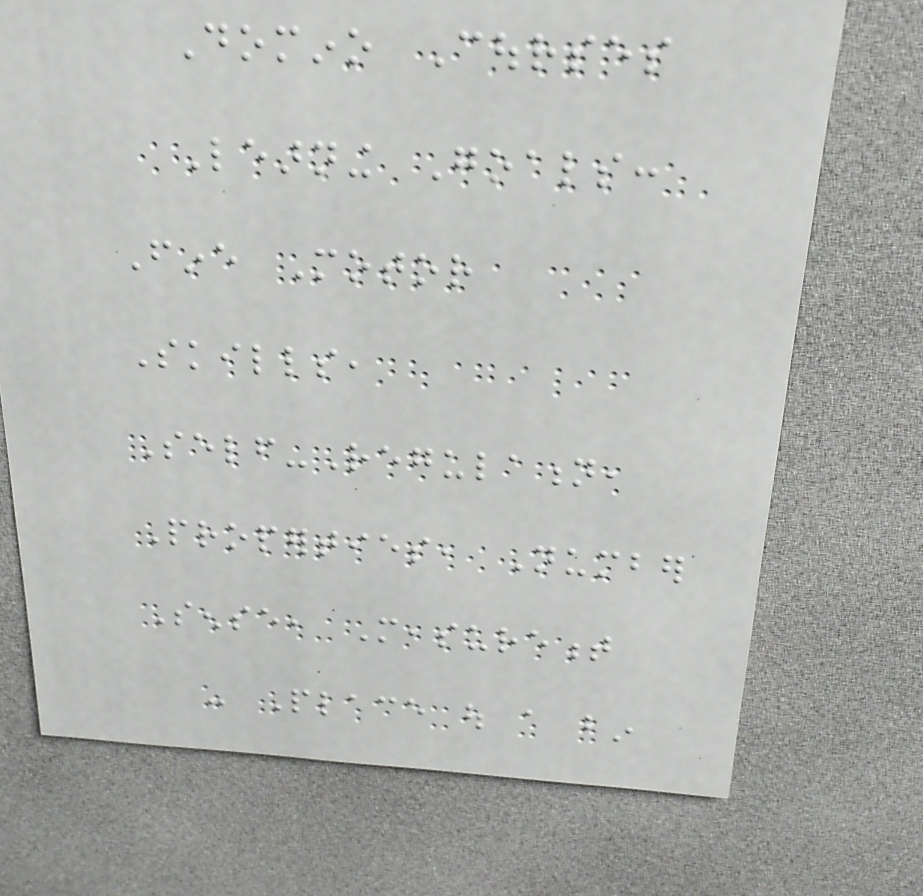Domino Courses
Learning Goals:
Fine Motor
Skills,
Self-Regulation,
Properties, Number
Sense, Measurement
- Place out a bin
